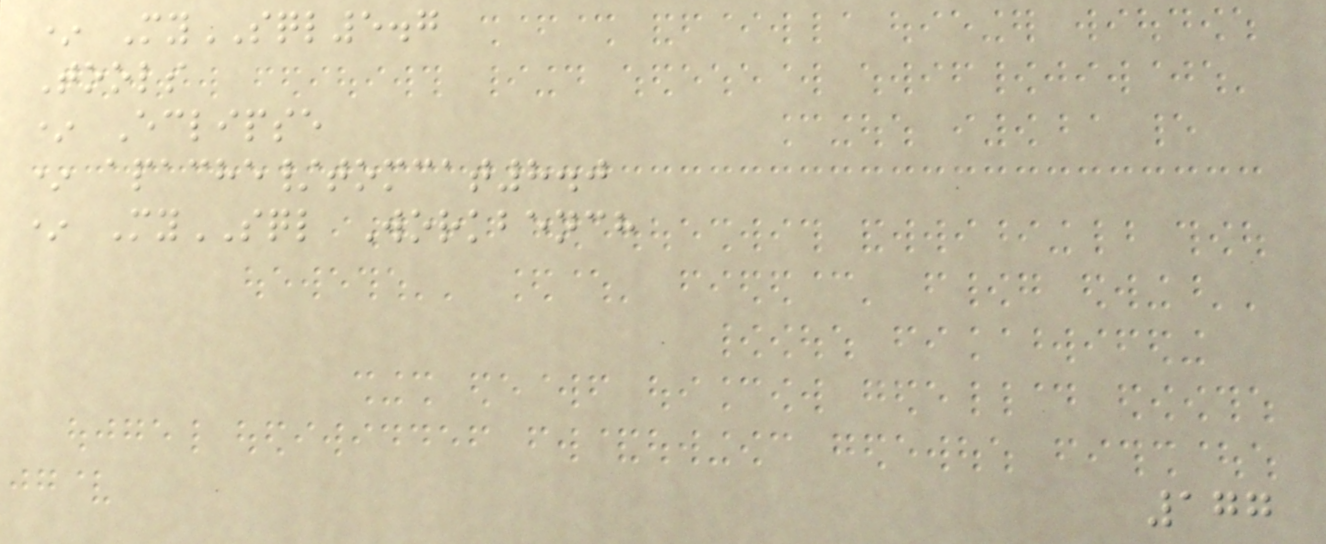* MySQL5.7
Tools
* Eclipse
* apache/tomcat8.0
* MySQL Workbench
177
